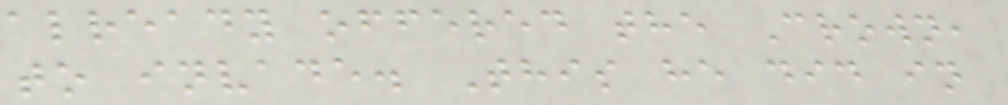already offered the Crown,
to invade. This he did in
